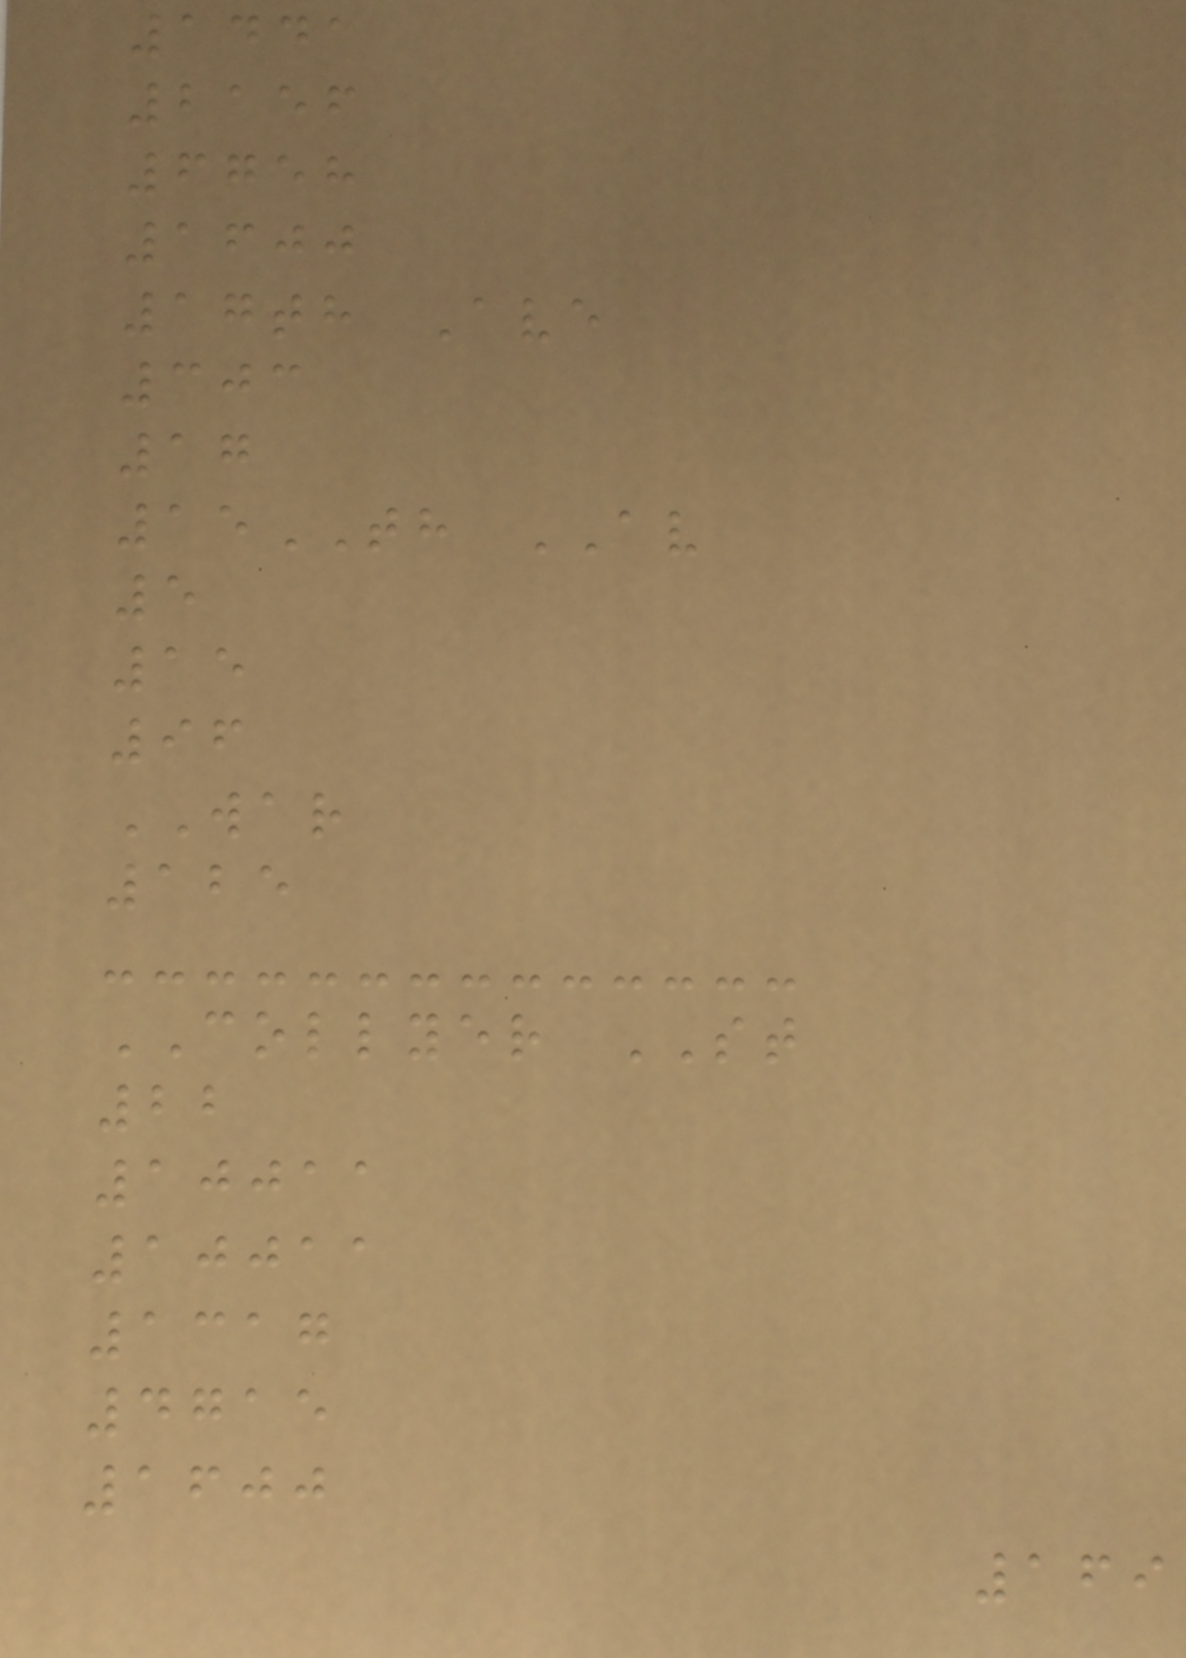1441
2156
6758
1600
17th Ave
303
17
15TH AV
5
15
96
WAR
125
COLLYER ST
22
10011
10011
1317
4715
1600
169
